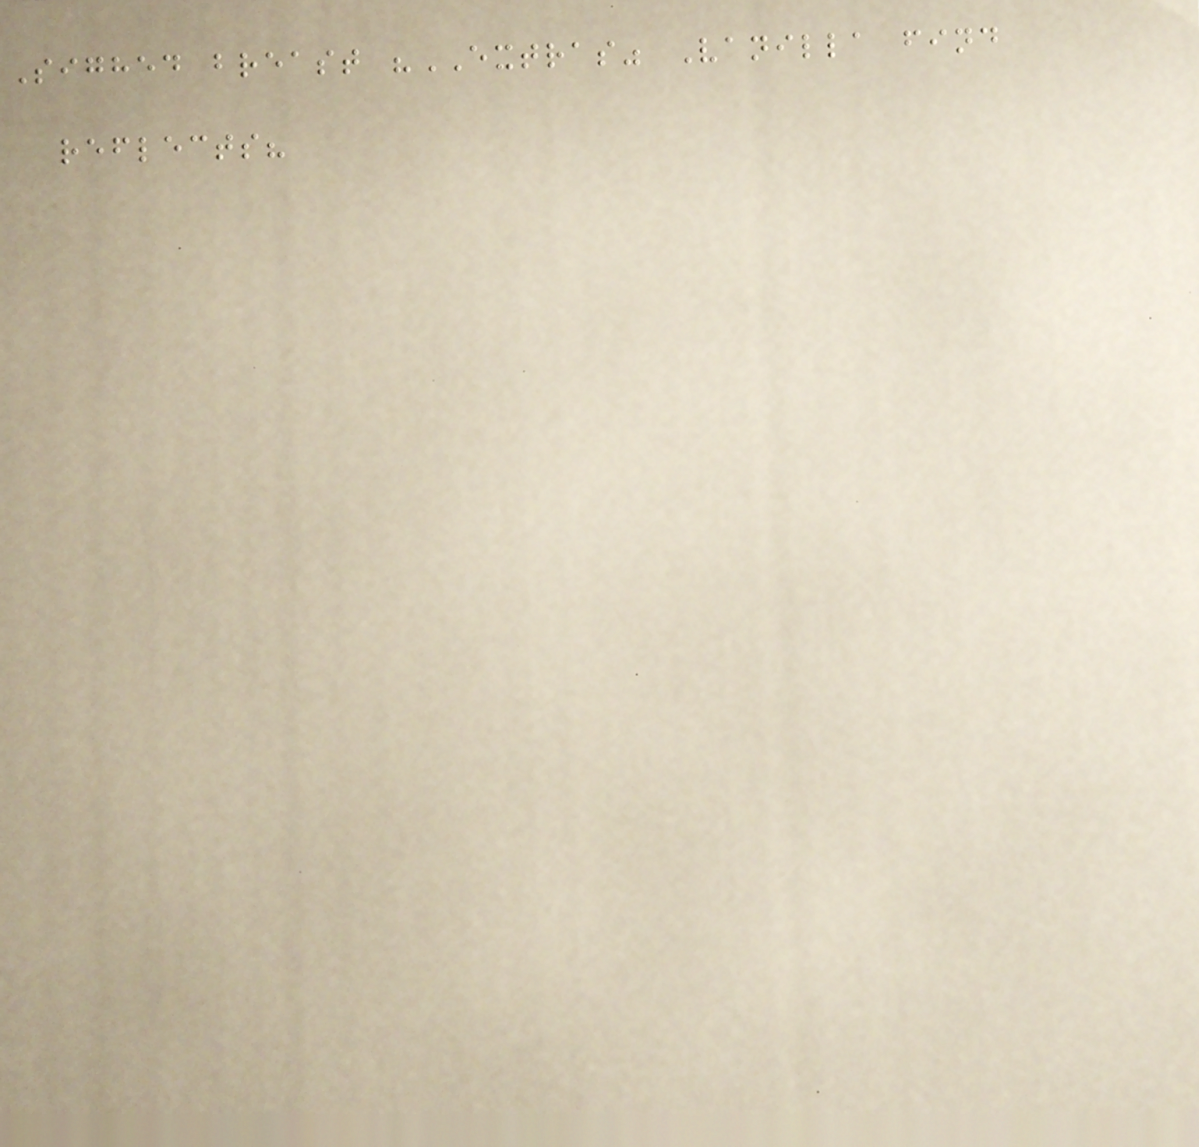Sighed breast "EXTRAS" Vanilla find
reflects?
